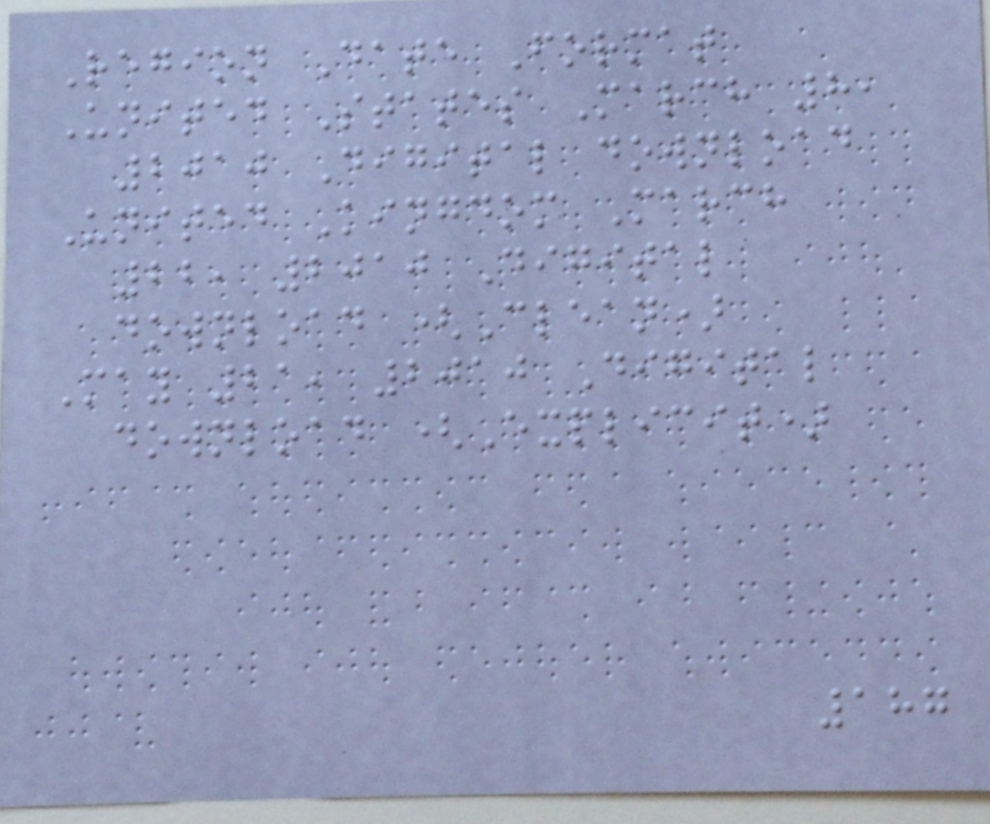Region Date Format
United States March 8,
2010 Digital download
United Kingdom March
22, 2010 Digital
download (Clean)
May 21, 2010 Digital
download (Explicit)
187
